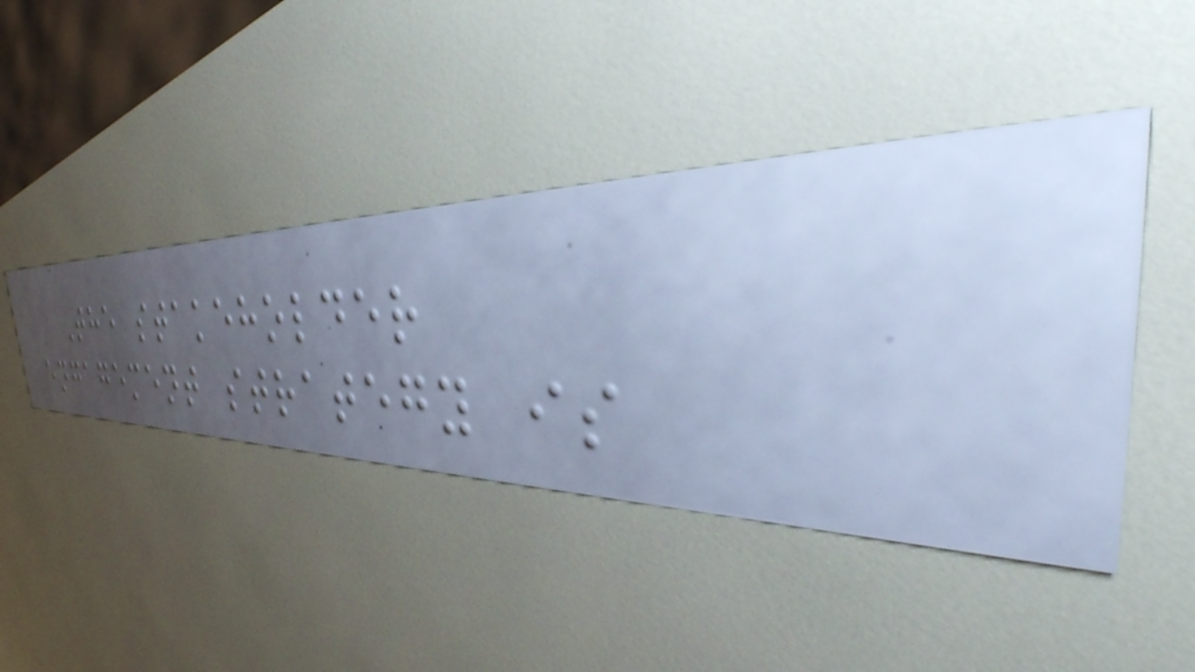The stakeholder
engagement strategy is
